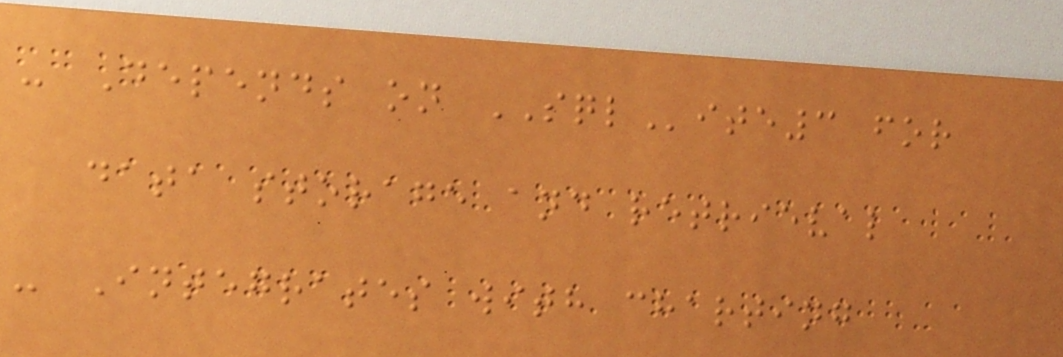- Depends on SQLite3 for
data storage and retrieval
- Integrates with charting
